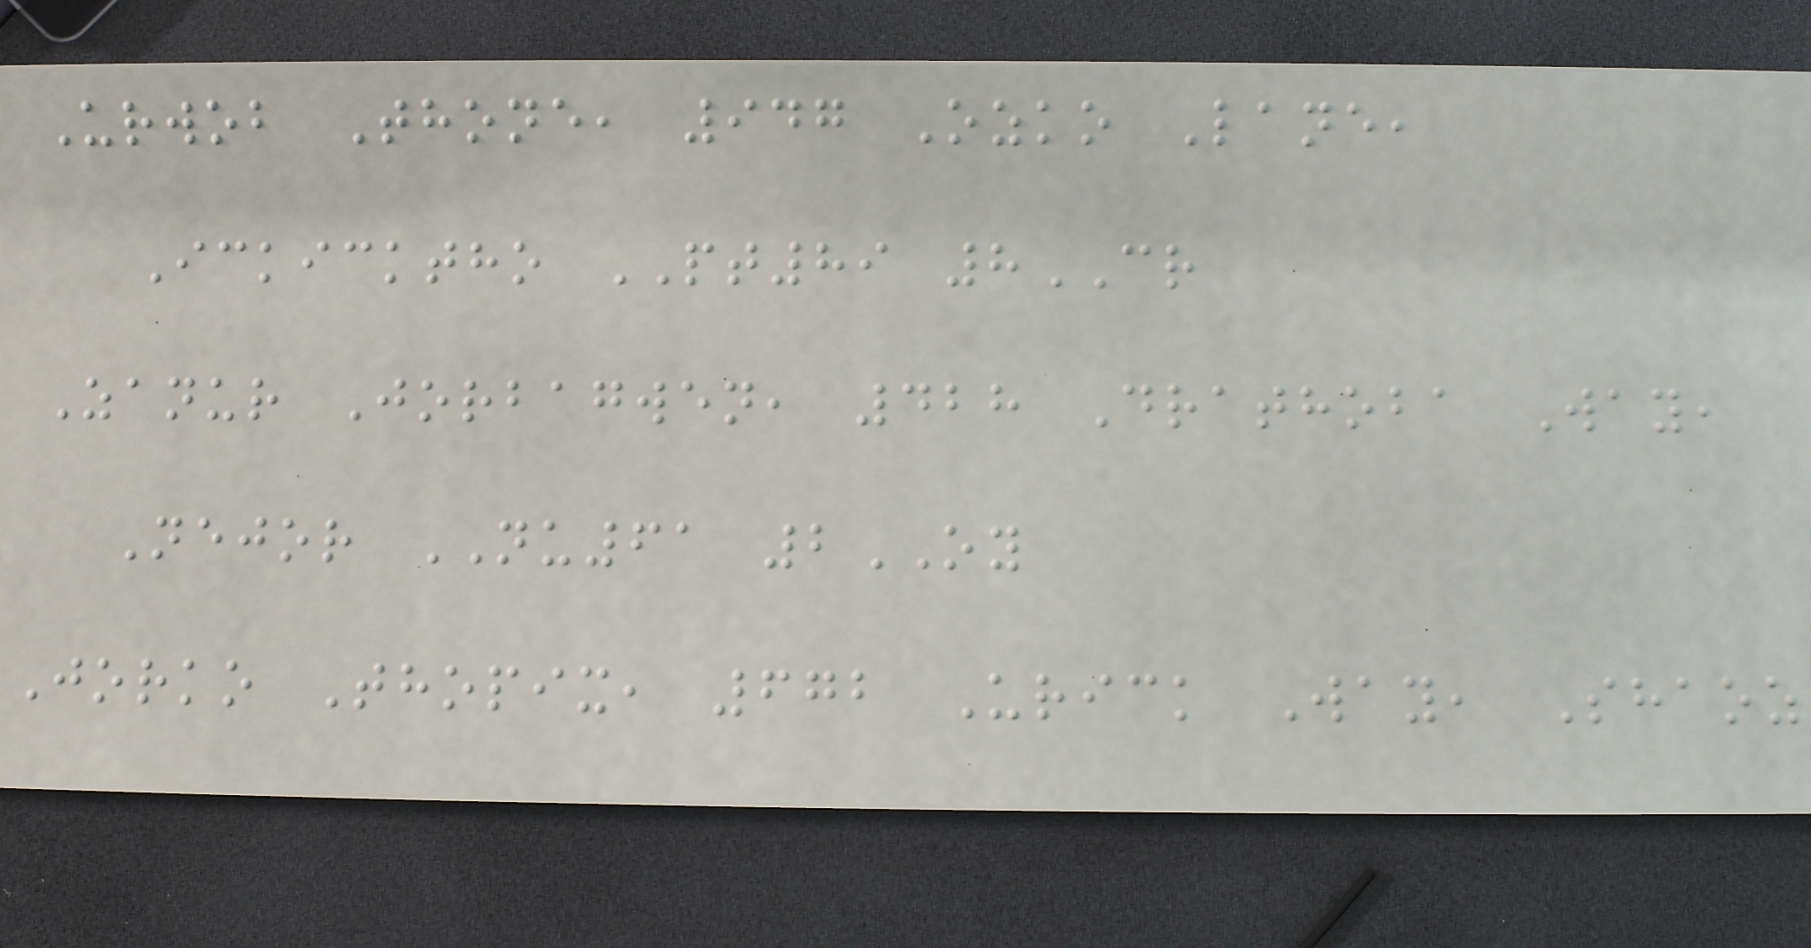Urwob Thone, 947 Ozko Lane,
Ickicktho PT89 8CR
Zanur Jorbagwen, 428 Drathoba Way,
Nejor NU61 2OY
Jorko Thopix, 672 Urick Way, Shaoz
